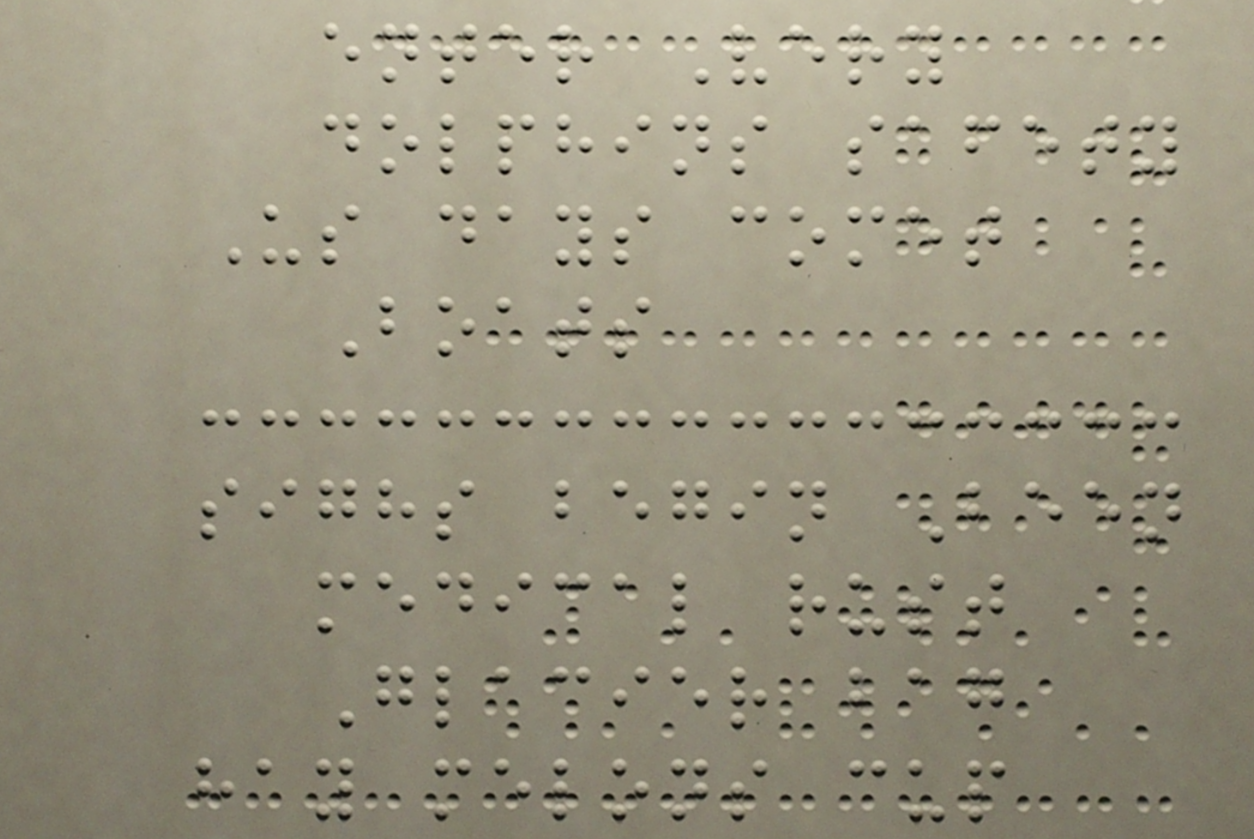enter Very
dolphins safety
Us days comet
Boats
sighs begin Been
medical rust
Glacier bag
hay melons cup
